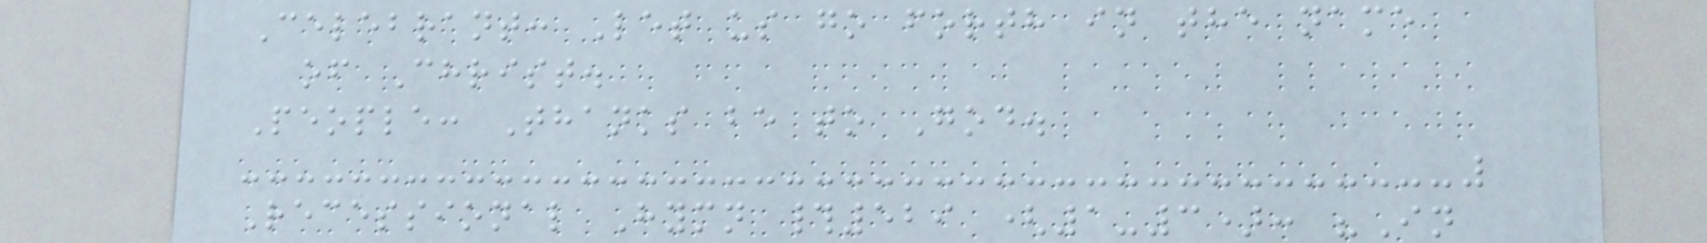Celebrant: Let us go forth in the name
of Christ.
People: Thanks be to God.
Recessional Hymn #529 (1-3): "In
